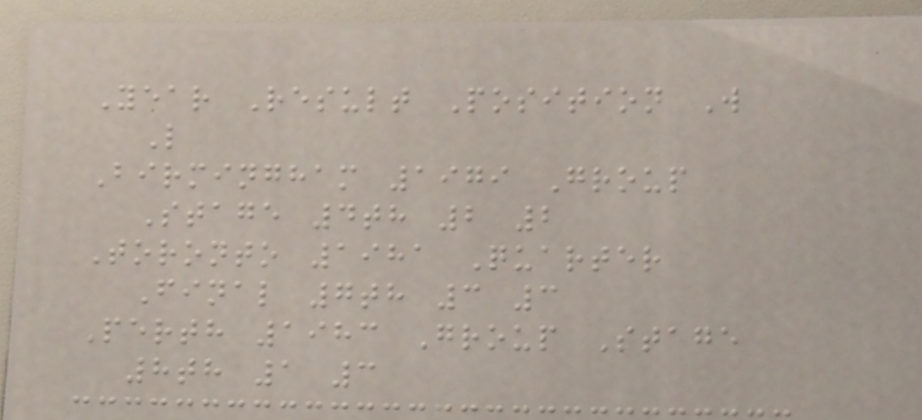Year Result Position W
L
Birmingham 1979 Group
Stage 4th 2 2
Toronto 1981 Quarter
Final 7th 3 3
Perth 1983 Group Stage
8th 1 3
